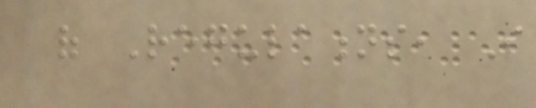of Regulations, I
